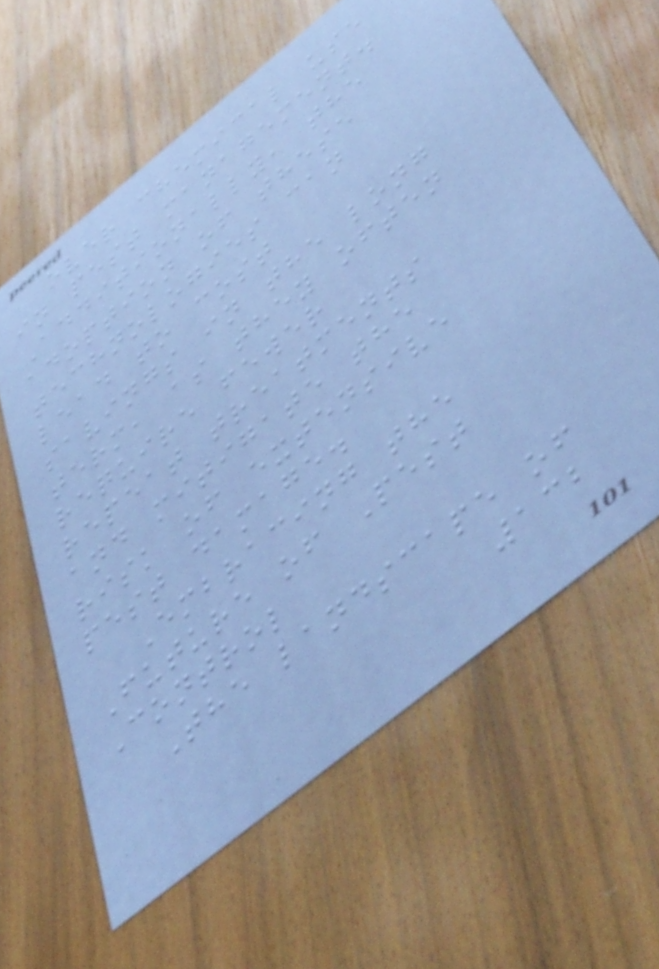over chemical use
in pest management.
Additionally, the
adoption of these
technologies can
lead to cost
savings in the long
term, as they often
require fewer
repeat treatments
and mitigate the
risk of extensive
pest damage.
Embracing the
Future of Pest
Control
The landscape of
132
